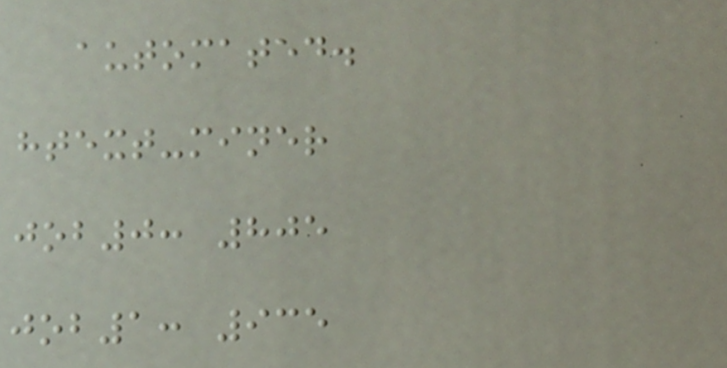automated.
htext-miner
job0: 805
job1: 935
